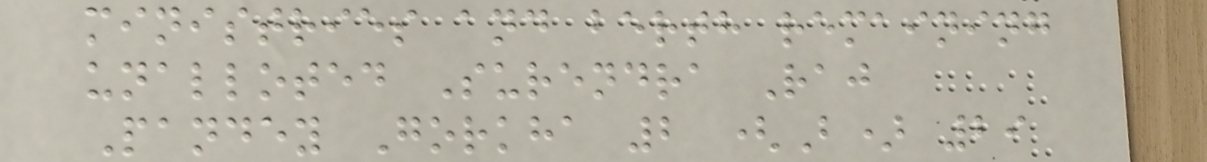ministries and berth remaining
unalloted Surendra Raj
Pandey Gorkha 2 (B) 29
